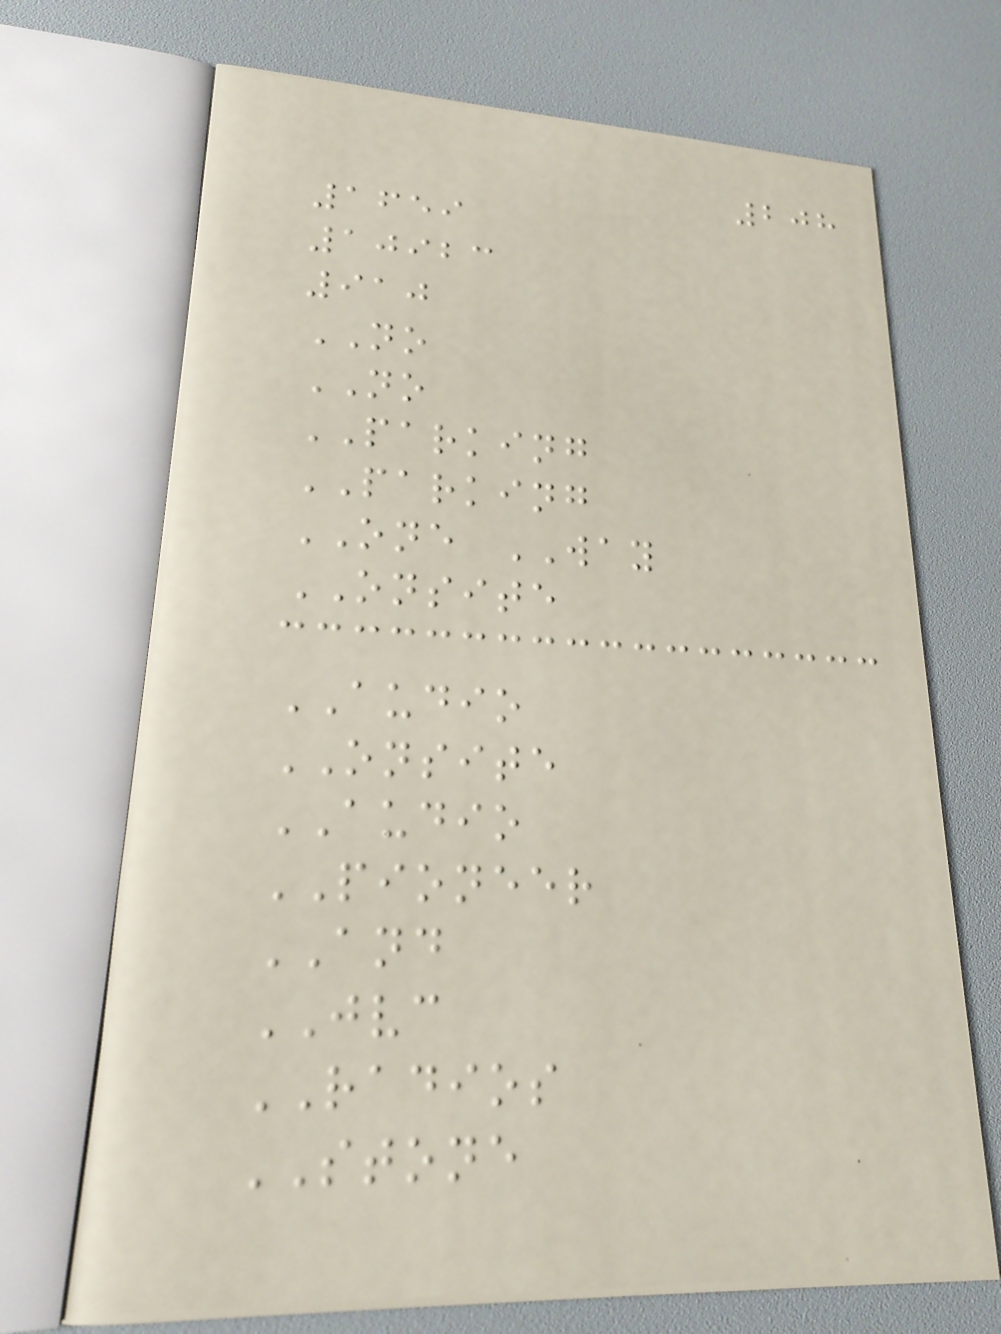208
1659
10923
910
NO
NO
PARKING
PARKING
ONE WAY
ONSITE
AUDIO
ONSITE
AUDIO
PIONEER
AND
JVC
RADIOS
STONE
